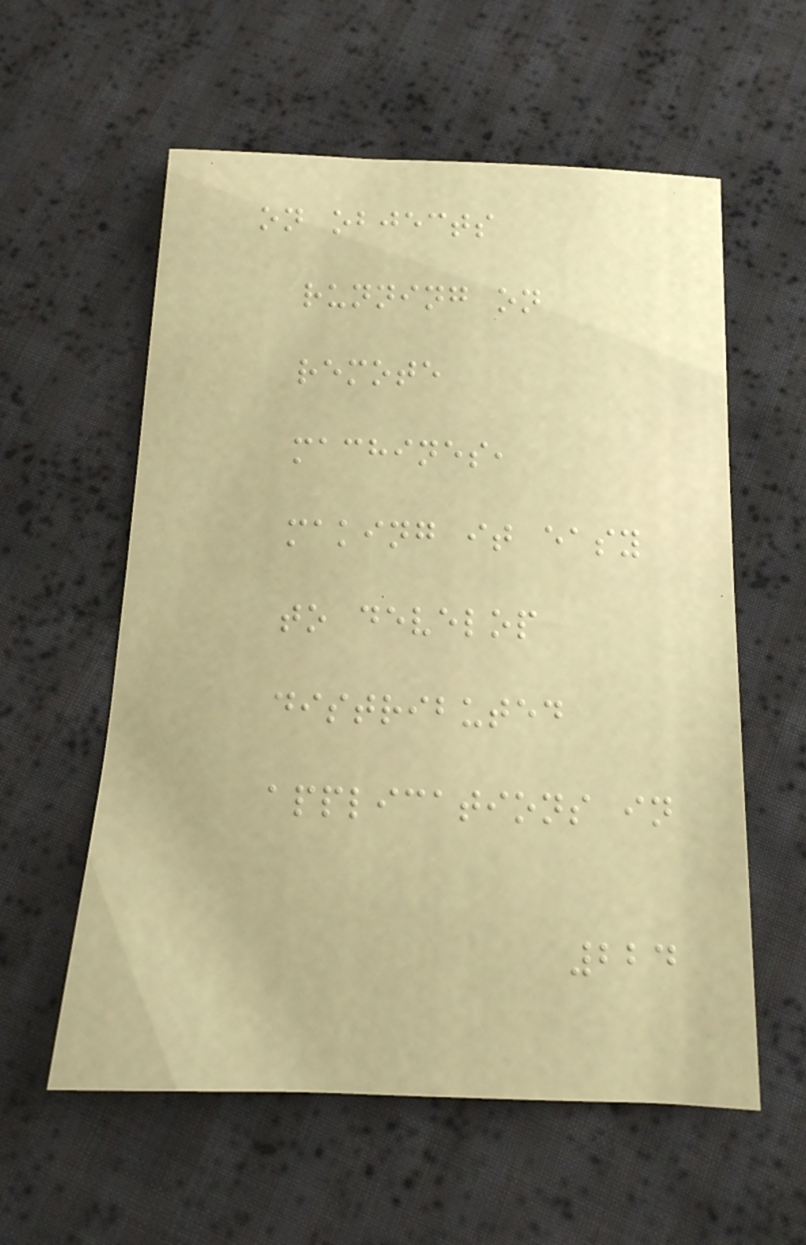on objects
running on
remote
machines,
making it easy
to develop
distributed
applications in
224
